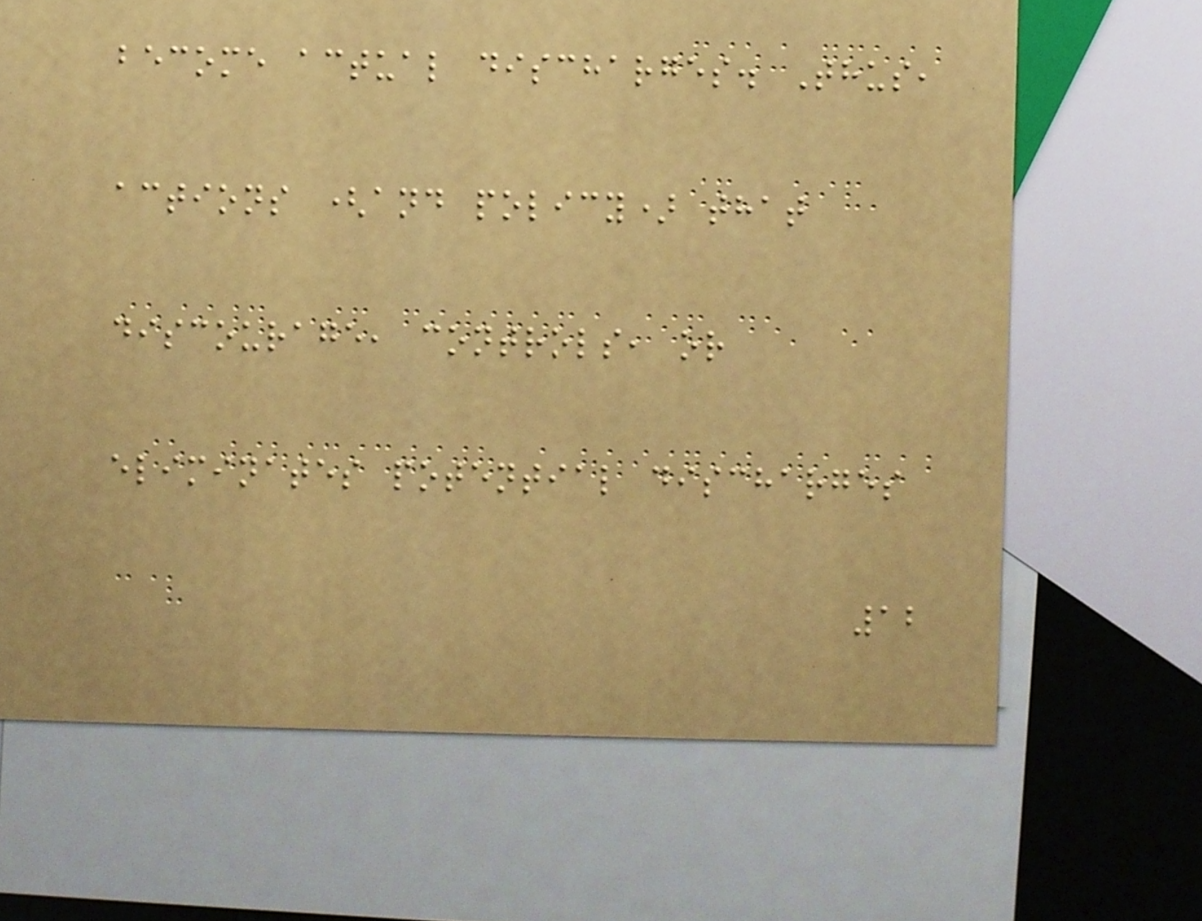become actual discharges. Thus,
actions (and policy) that
discourage, controls, or
eliminates potential discharges
12
